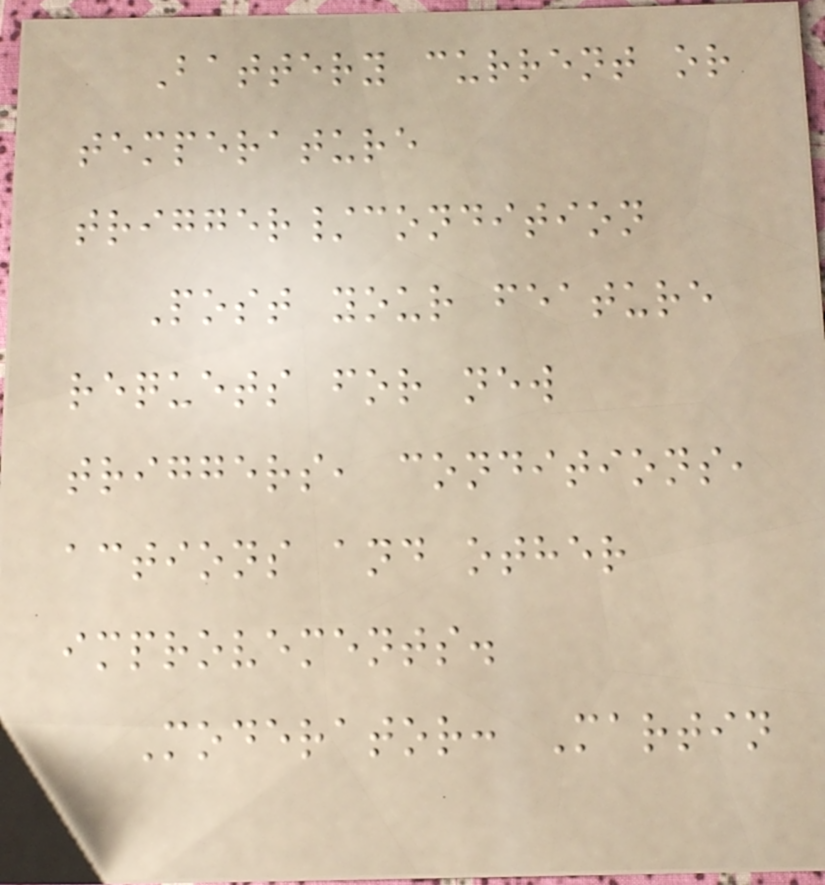Battery current or
temperature
trigger/condition
Post your feature
requets for new
triggers, conditions,
actions and other
improvements.
Moderator: Martin
